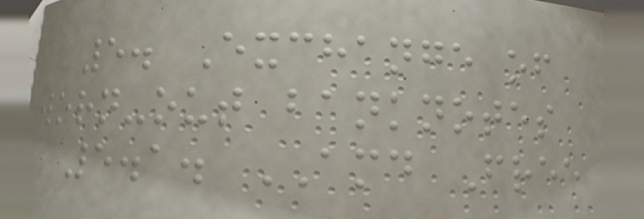5. Exchange of
worn-out banknotes
5.1. AMD Free
